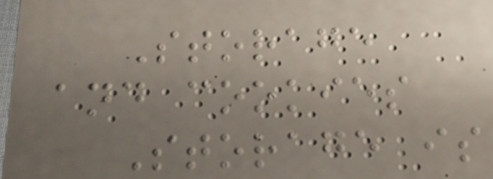Storage
and cookies
Storage is
